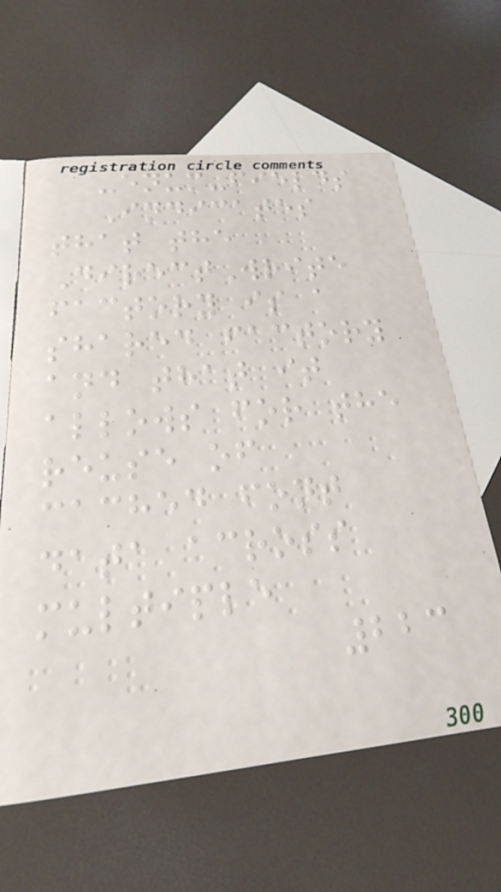-enum-fields
Indicates
that the
DirectWrite
factory is a
shared factory
and that it
allows for the
reuse of
cached font
data across
multiple
223
